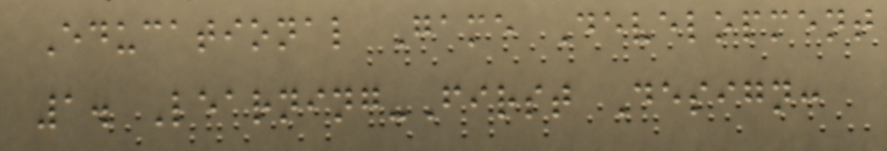Educational Game Development
1. Learning-First Design:
